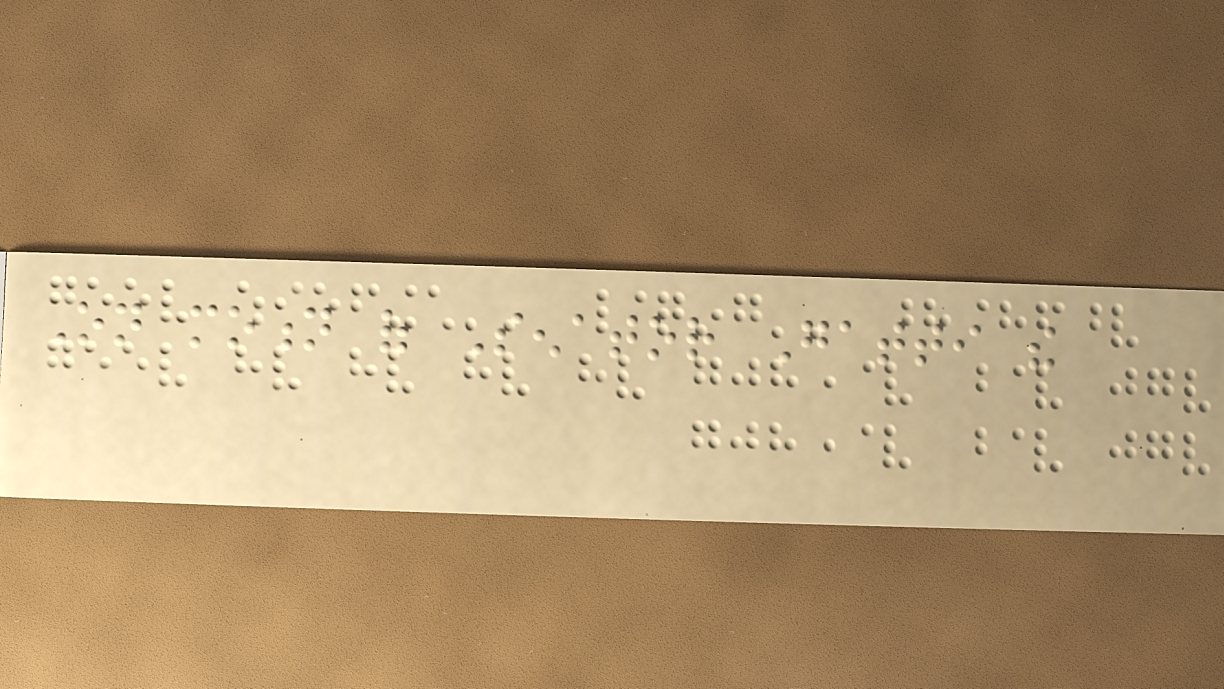On motion of Senator Gatti the
